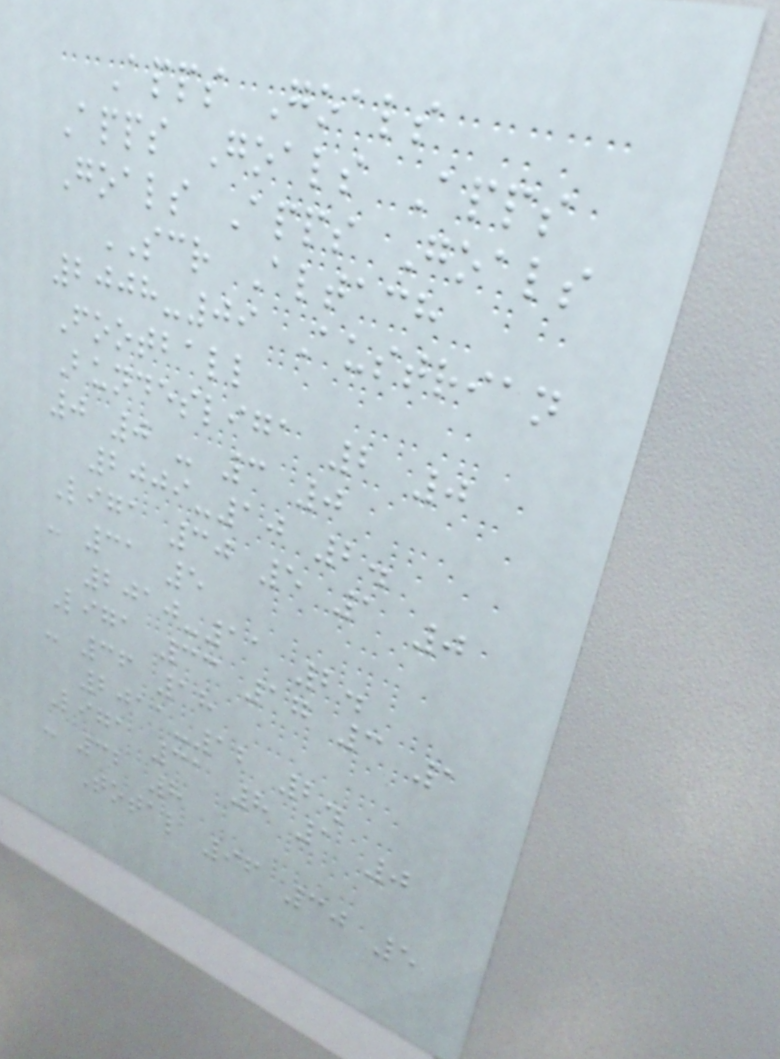Apps Goals
Apps Goals Apps
Goals Apps Goals
SCR Altach
2008-09 Austrian
Football
Bundesliga 2 0
0 0 - 3 0
2009-10 2.
Liga 30 5 1 0
- 31 5
2010-11 2.
Liga 33 17 3 1
- 36 18
2011-12 2.
Liga 31 8 1 0
- 32 8
Total 96 30 5
